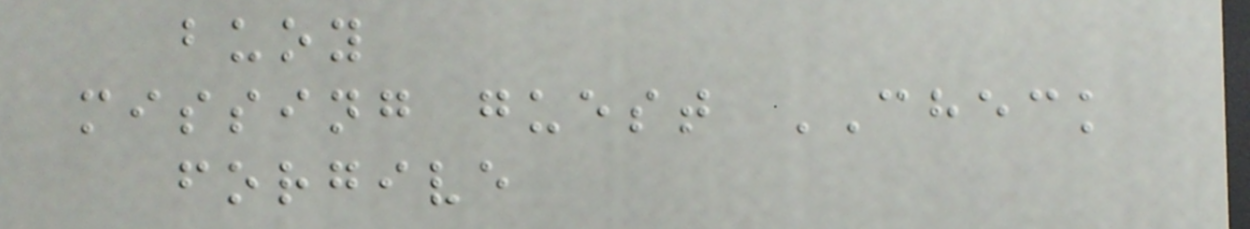buoy
missing guest CHECK
forgive
